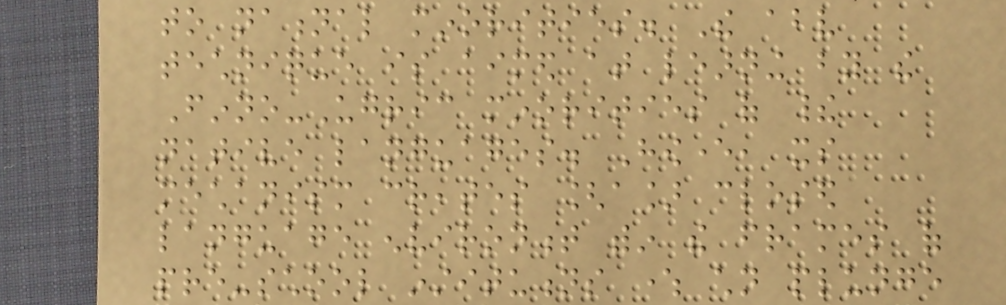to national minorities. The above
technique is aimed at learning by the
Finno-Ugric minorities of their
native languages. However, its
mechanism creates [a] closed
language environment within the frames of
pre-school institutions where children plunge
